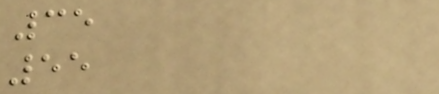35
55
